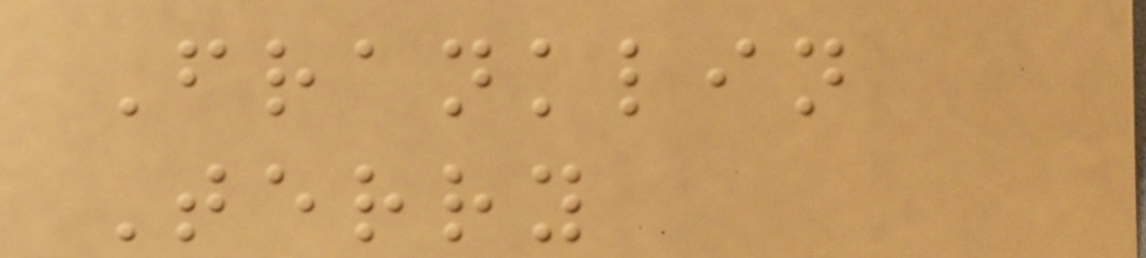Franklin
Terry
